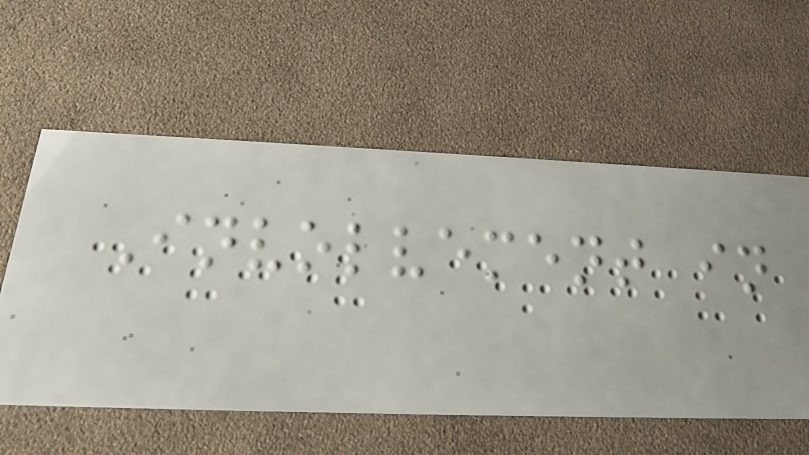Involvement in
